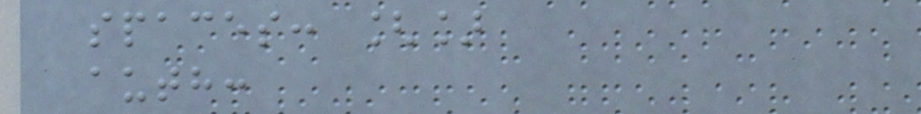spaces: []
auth:
